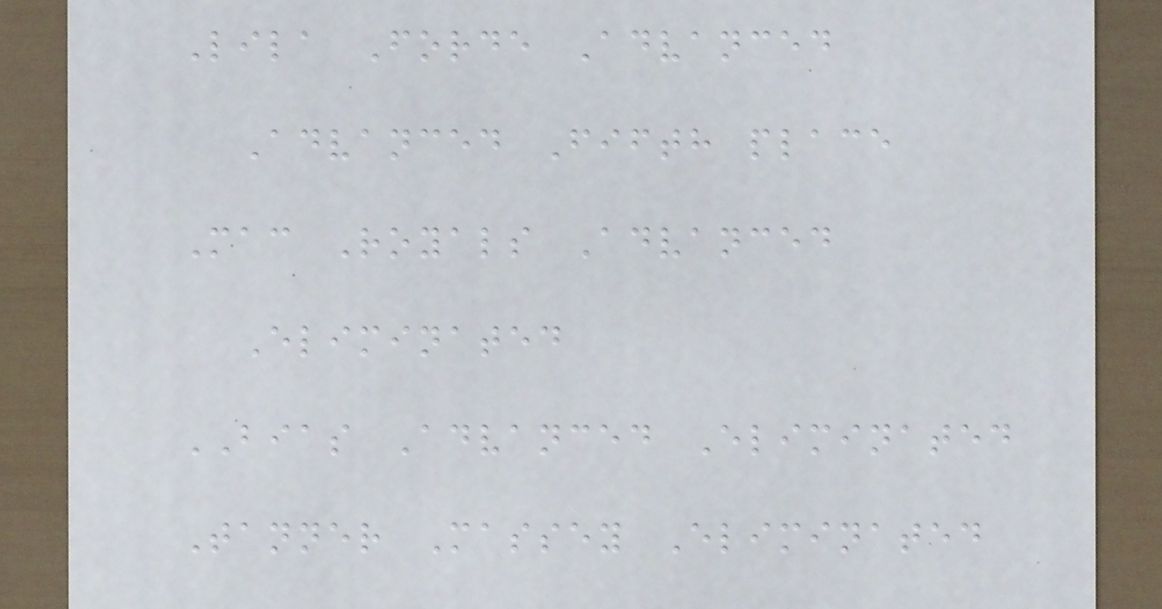Lila Forde Advanced
Advanced Fifth place
Mac Royals Advanced
Eliminated
BIAS Advanced Eliminated
Tanner Massey Eliminated
